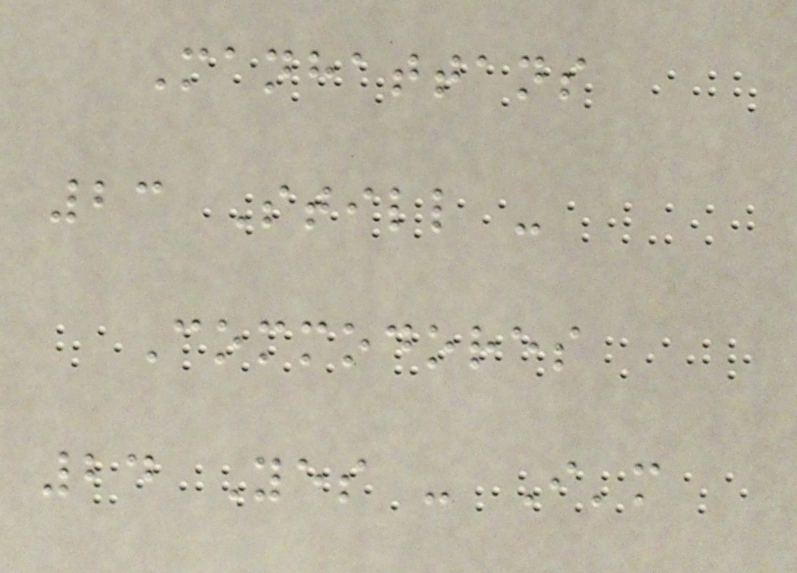Manhattans
23 Still -
Commodores
24 Yes - I'm
